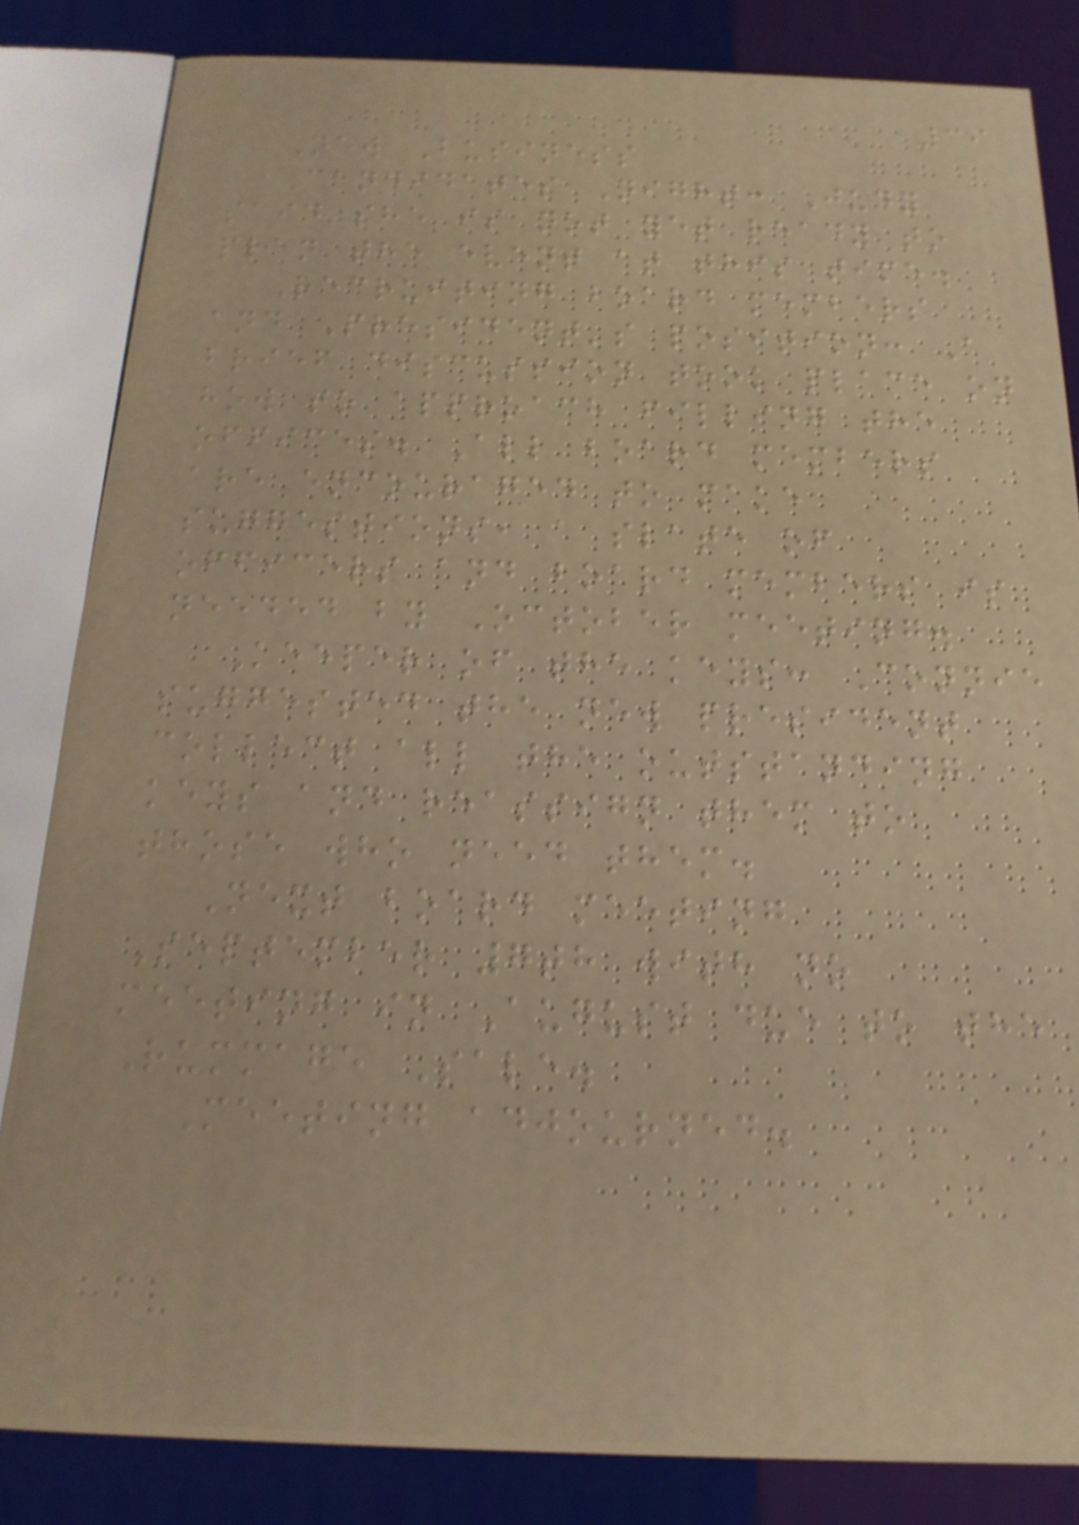39
New Business
Candidates Night: Judy
said she is not yet ready to
plan the event at this time.
Recruiting board members
and President's position: A
brief discussion took place on
how to approach filling the
offices. All board members
are encouraged to make
suggestions, a slate of
officers and board members is
needed by October meeting.
Keeper of the keys: Connie
suggested the new president
collect all the outstanding
keys and reassign them to
those who need them.
Next board meeting
September 7th with no
meeting in August due to the
Rummage Sale.
Meeting adjourned.
